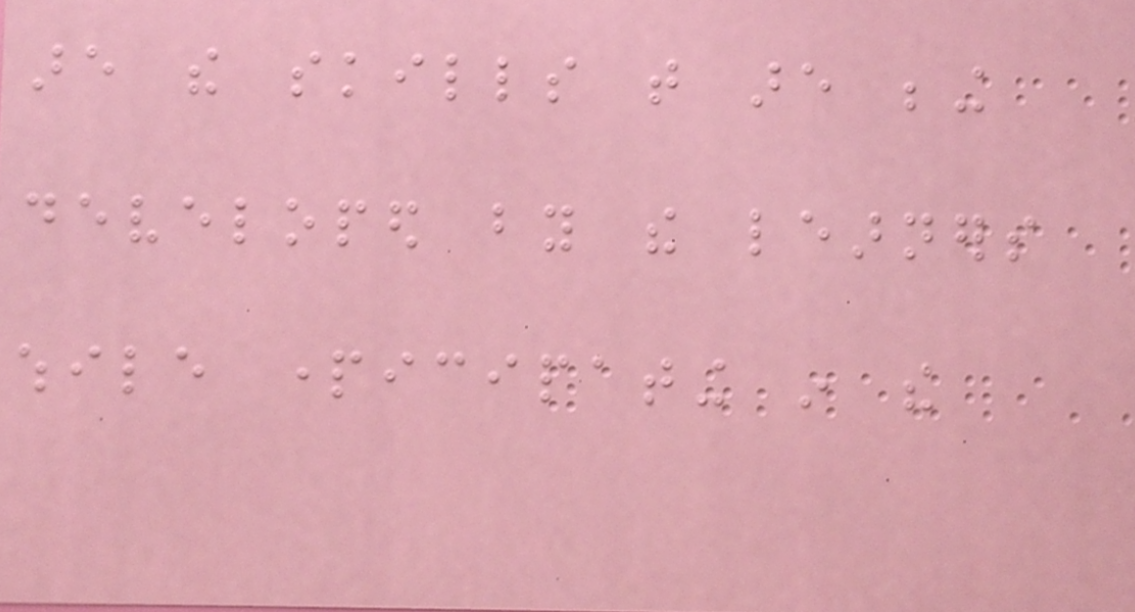are the skills that are being
developed by the learners
while participating in the
